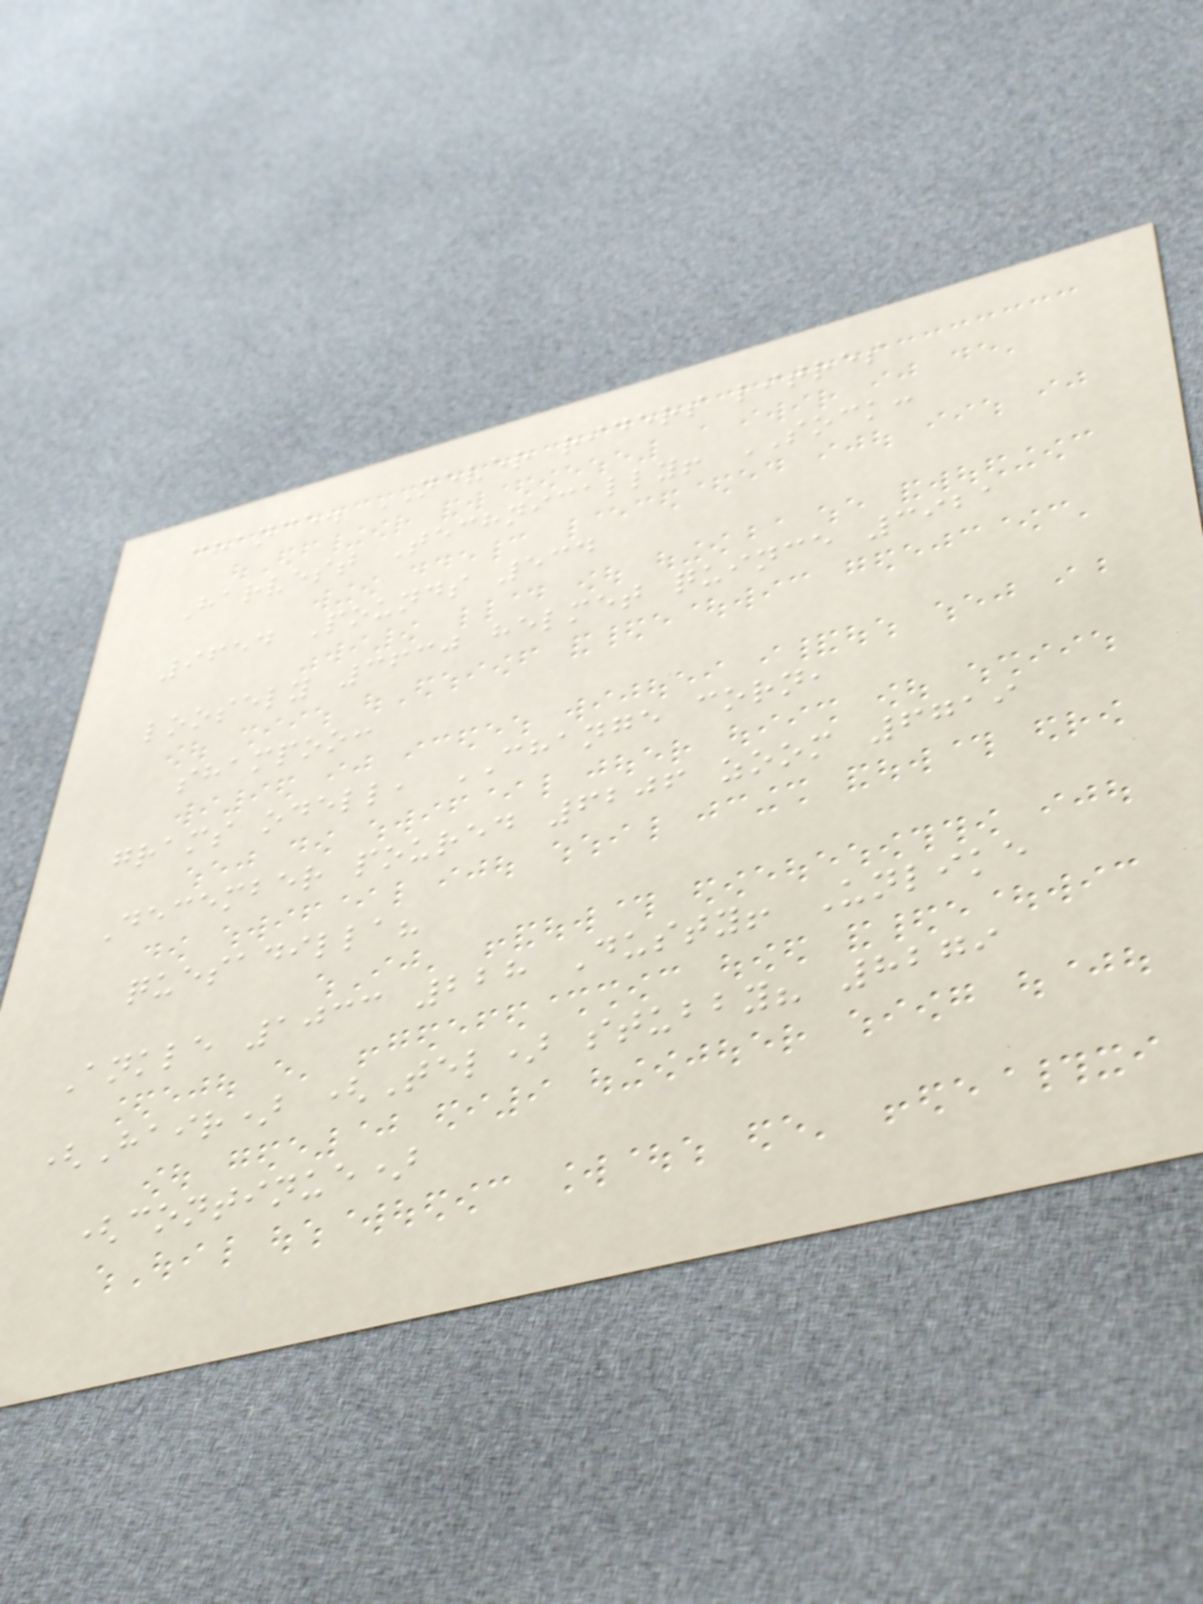chance. NEVER riders litres
Harvest Technically! SOCK:
9654 Pounds 534
loosely 3630 helmet quince 3921
shampoo:
grams odell, CHANGE corn,
December poured 6206 zoom 6719
quesadilla?
Ankle 1033 228 Dusty! Unlike
(Hair) (Tel) stubby? 8279
(continue)
